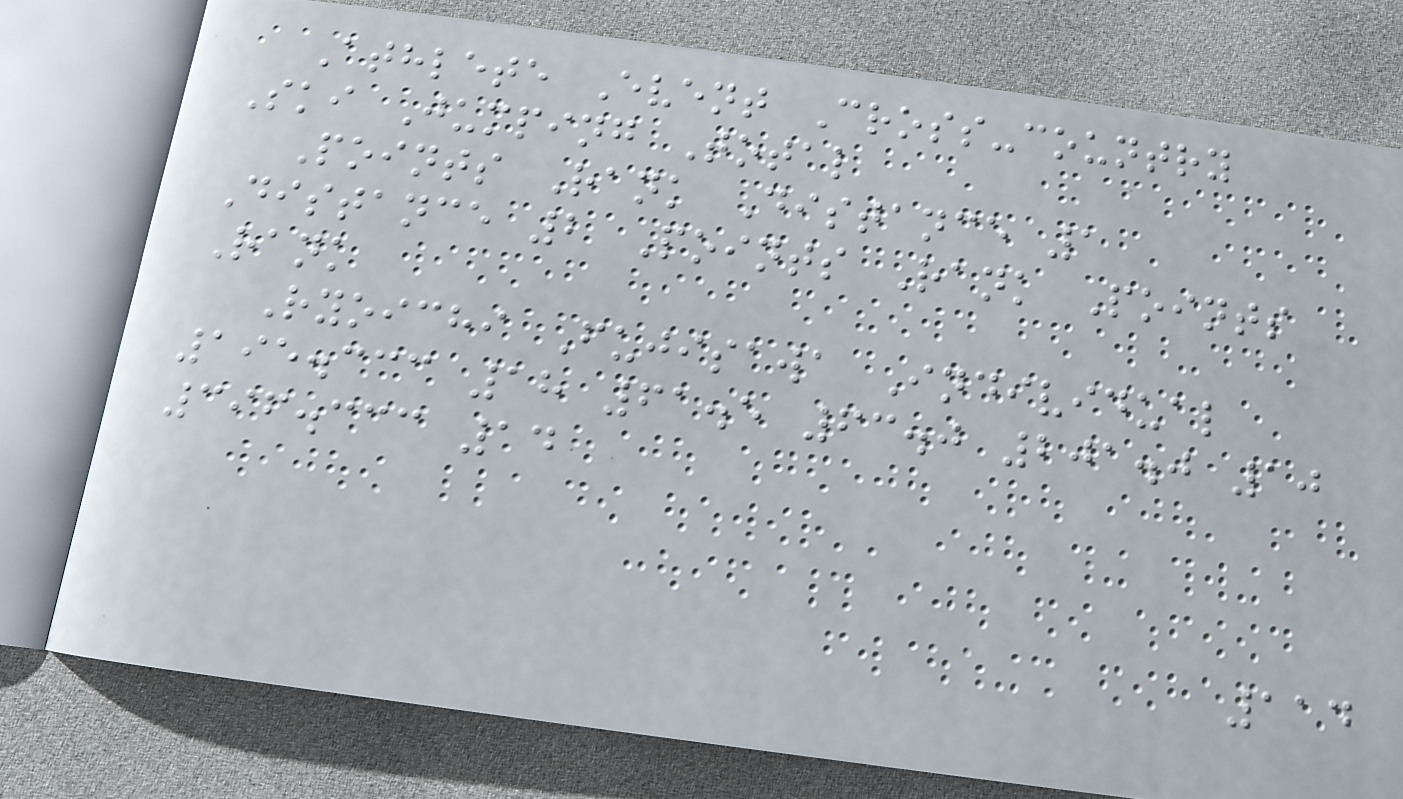Athlete Event Cross-country
Ski Jumping Total
Points Rank Distance 1
Distance 2 Points Rank Points
Rank
Ryoichi Fujisawa Individual
195.333 18 61.5 63.0 201.0 10
396.333 14
114
